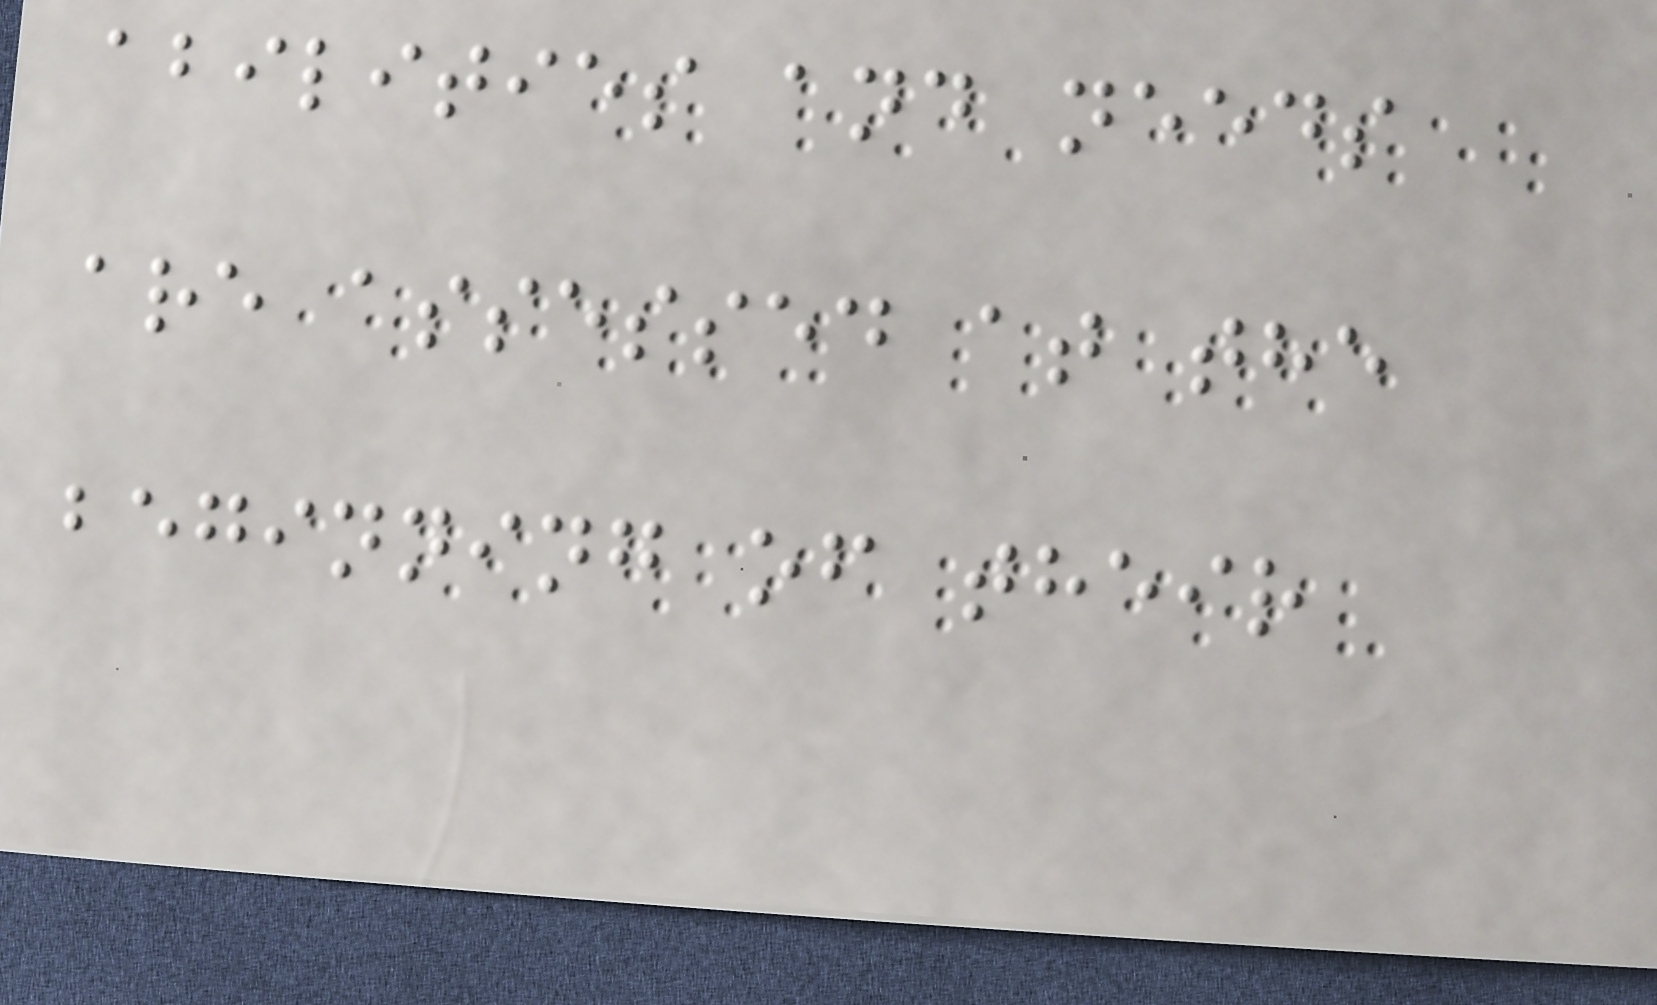abilities and needs
are assessed at the
beginning of their
